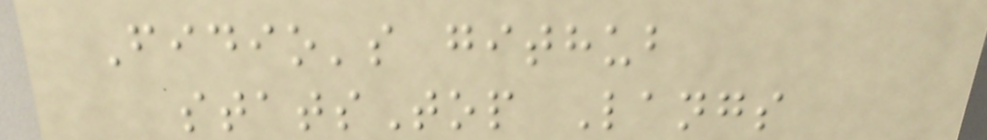Fidio's github
statsTop Langs
